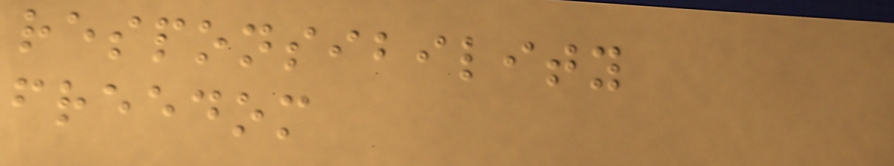responsibility
freedom
